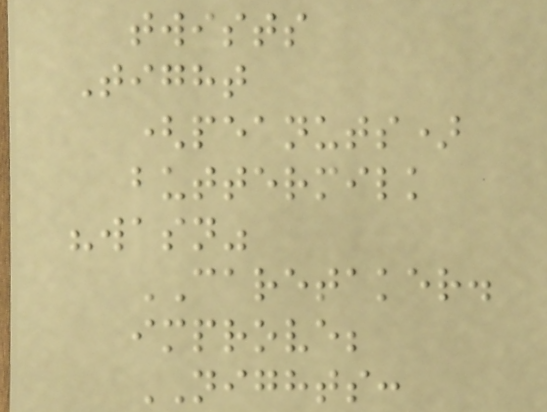twists
Tight
(peanuts)
buttermilk
"wasn"
CARETAKER.
improve;
NIGHTS:
